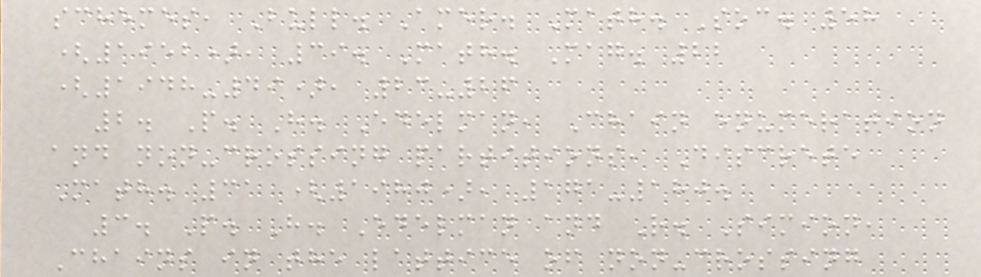schemes, Bull. Amer. Math. Soc. 58
(1952), 39. Math. Mag. 22
(1948-49), 23-26
2. P. H. Edelman, Chain enumeration
and non-crossing partitions, Discrete
Math. 31 (1980), 171-180.
3. P. H. Edelman and R. Simion,
Chains in the lattice of non-crossing
